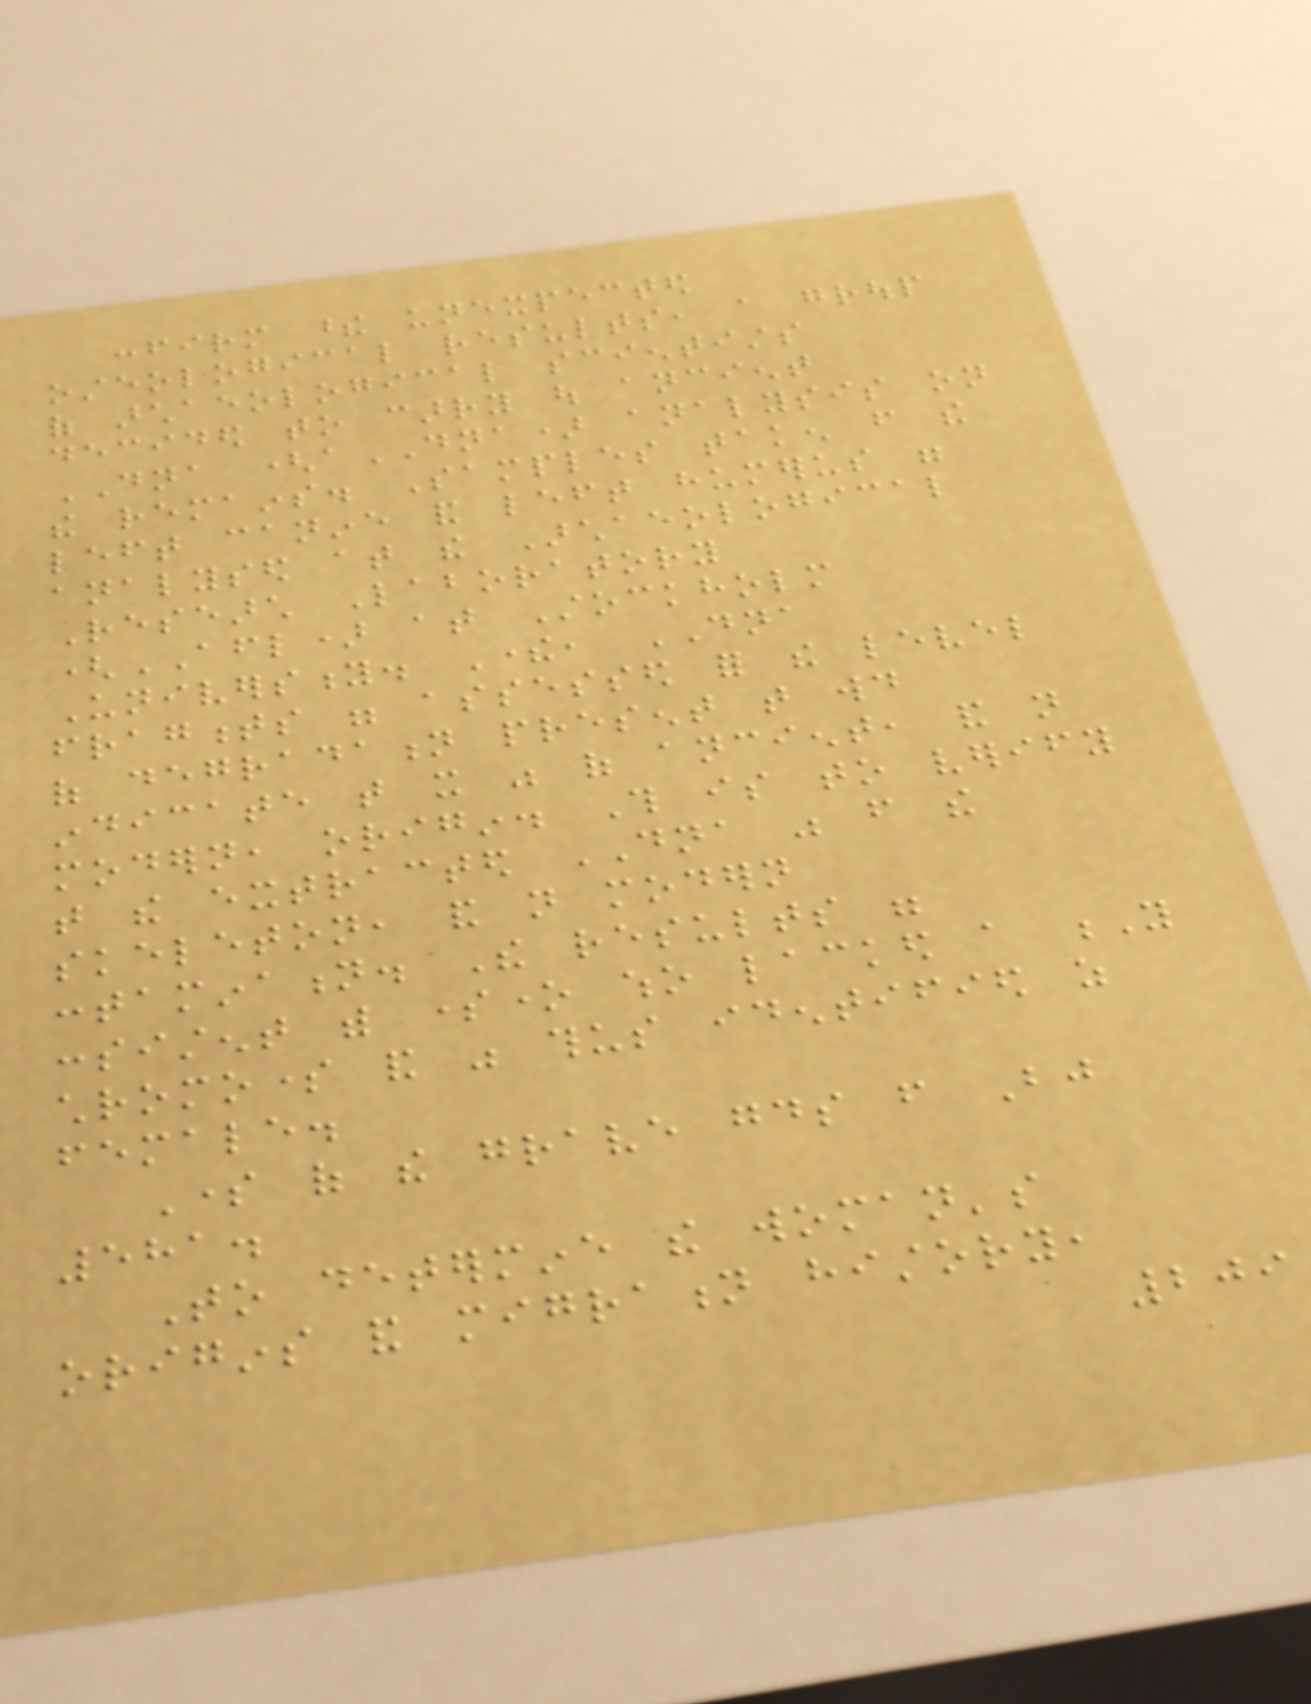confirm these unexpected
osteological results, a group
of archaeological scientists
decided to carry out ancient
DNA (aDNA) analysis on
the remains. Samples taken from the
left canine and left humerus were
analysed at the Archaeological
Research Laboratory
(AFL) at Stockholm
University. There, DNA
fragments were assessed for the level
of degradation present that would
indicate that it was of ancient, and not
modern, origin. This is to verify
that the extracted DNA was from the
skeleton, and not modern
contamination. The results were
consistent with someone who lacked a Y
chromosome and was thus identified as
female.
Some of the grave goods from Bj
581.
To determine the woman's
origins and migration history,
209
